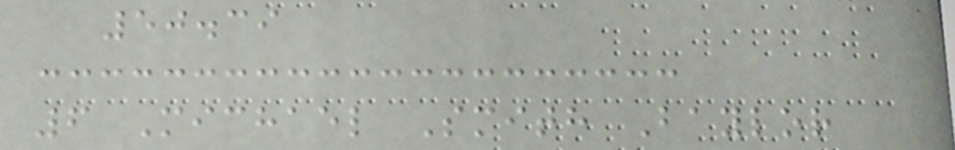50.39
6 Michael Smith Baylor
